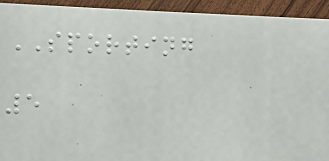SPORTING
5
